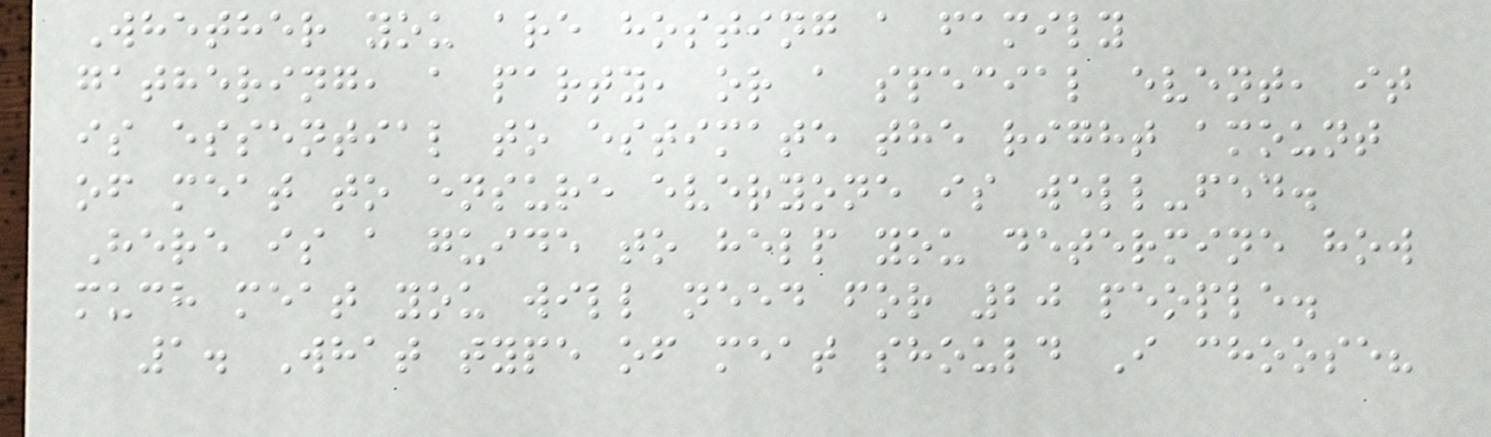Whether you are hosting a family
gathering, a party, or a special event, it
is essential to estimate the right amount
of meat to ensure everyone is well-fed.
Here is a guide to help you determine how
much meat you will need for 20 people.
1. What type of meat should I choose?
